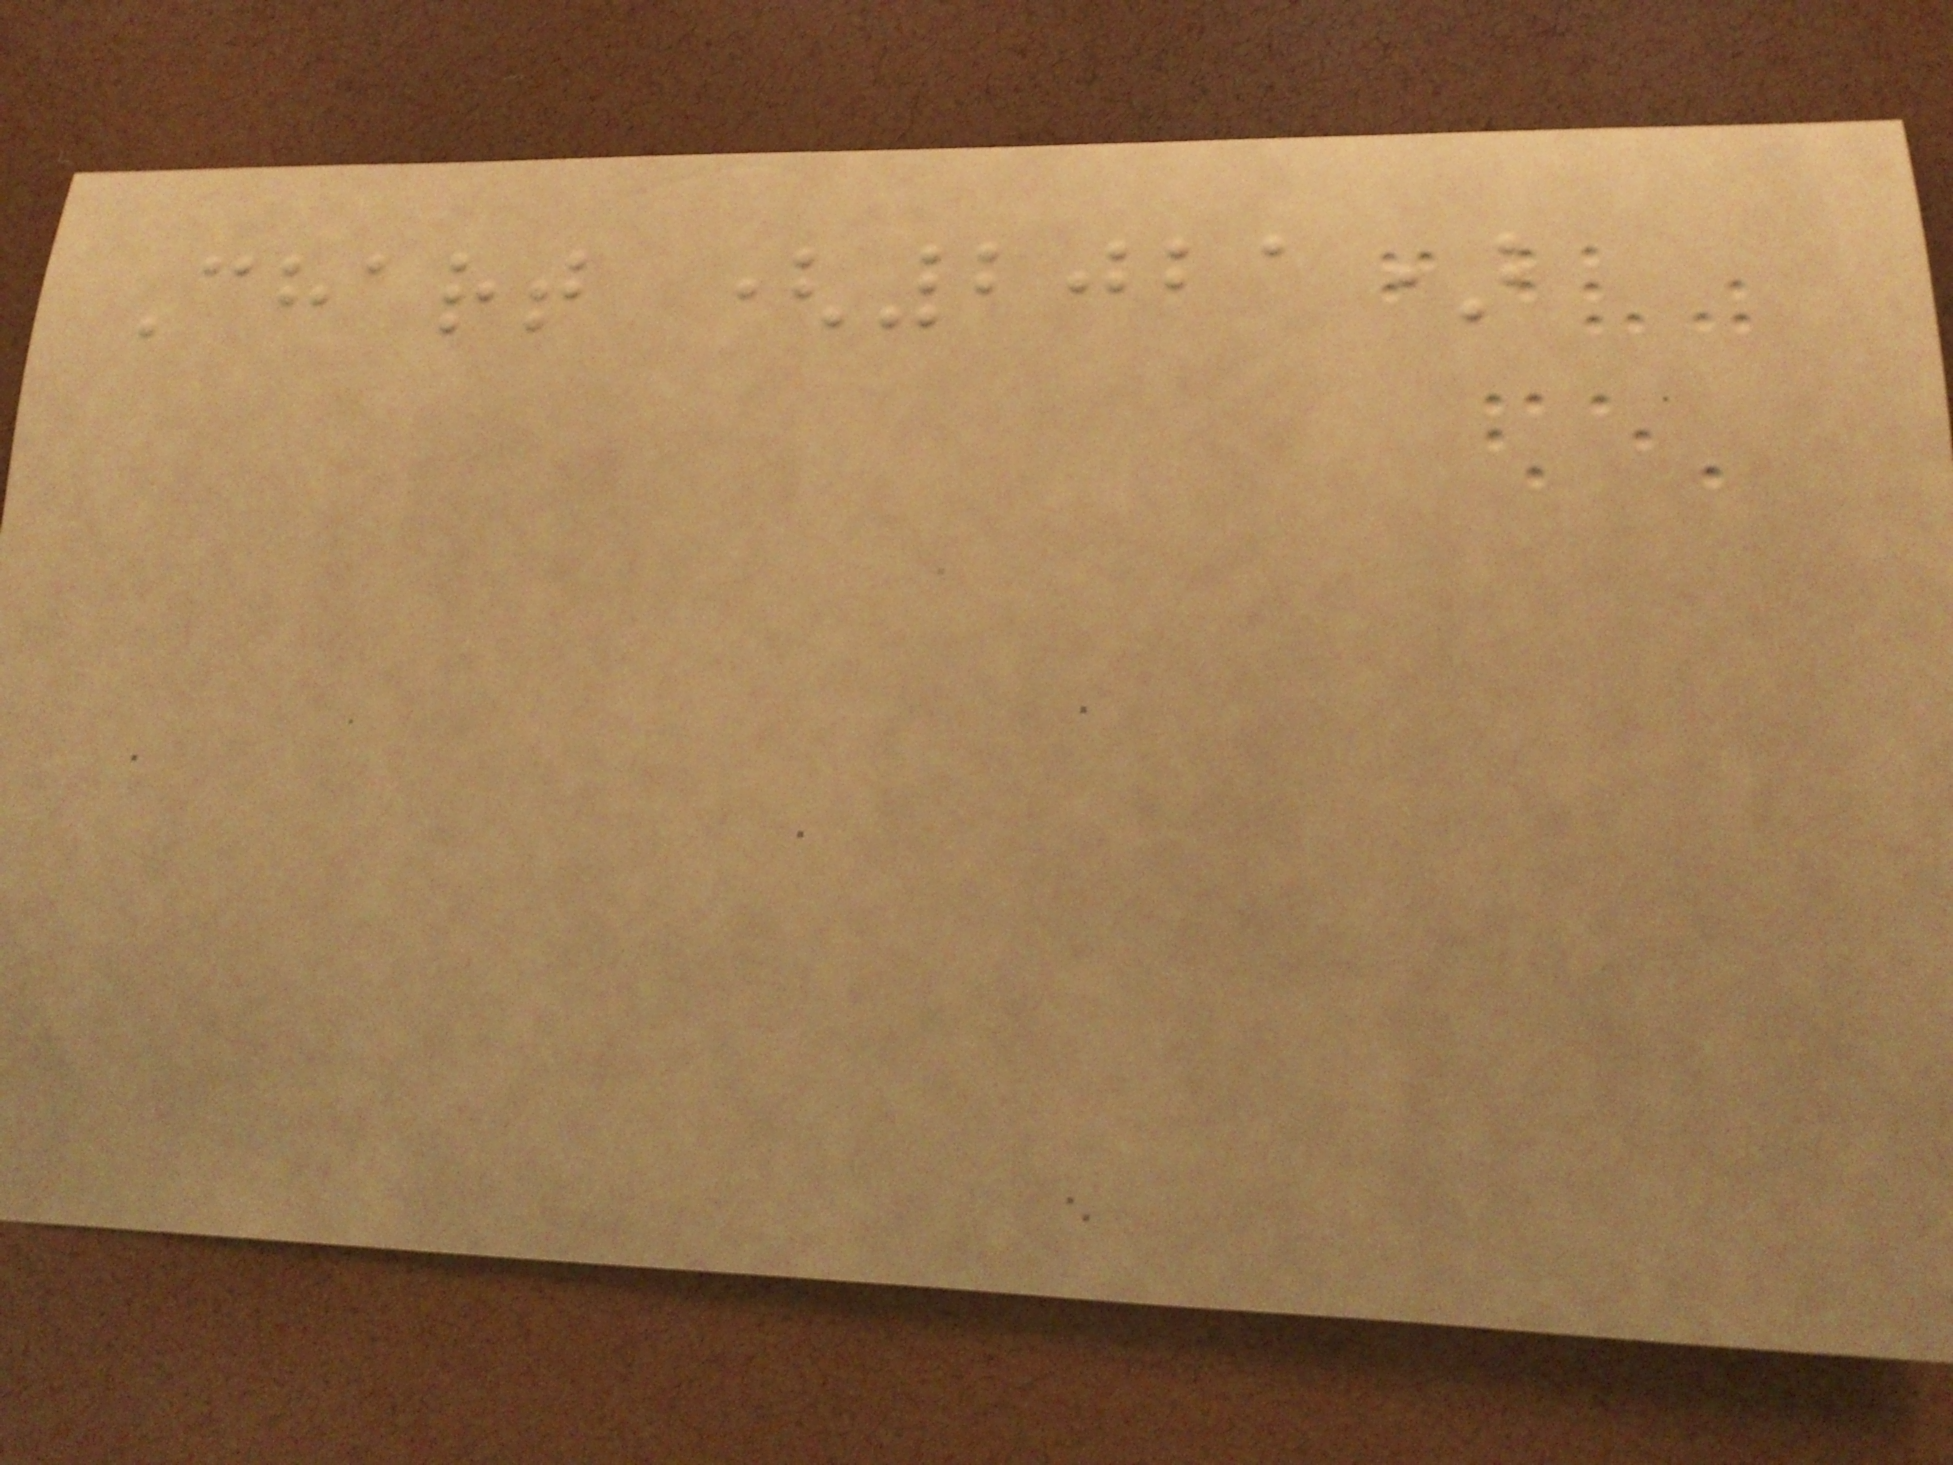Chart (2021)
